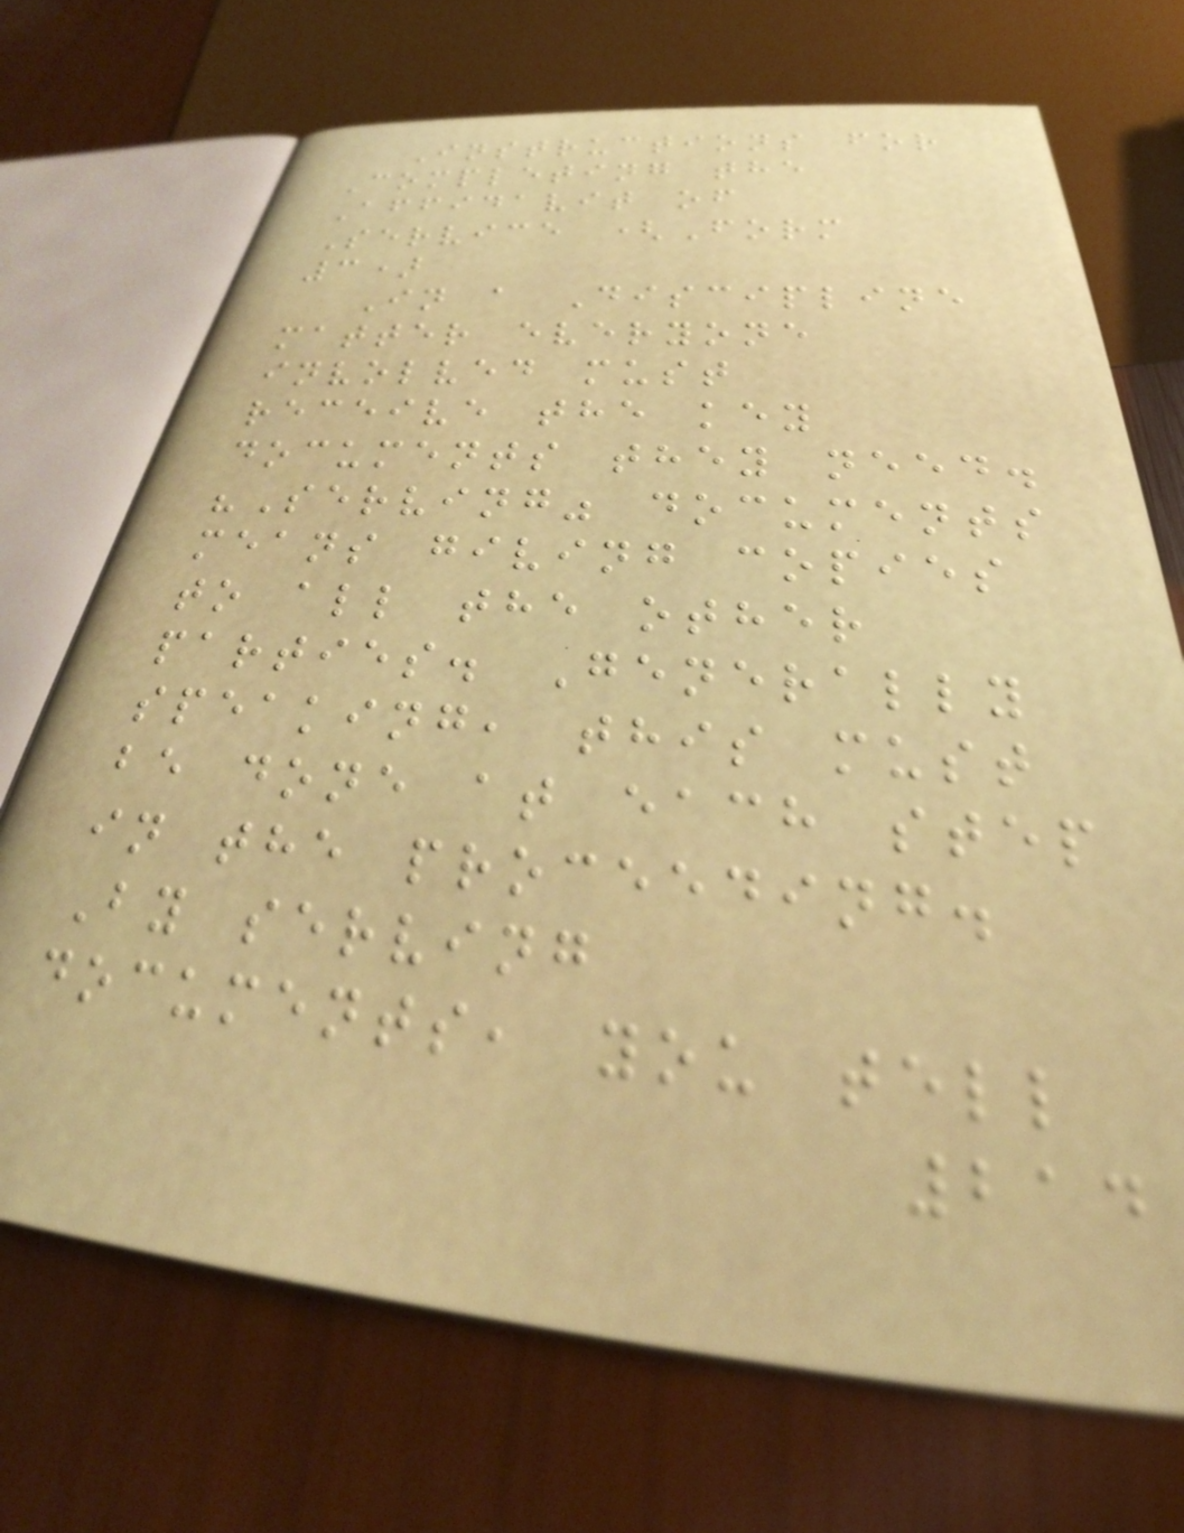Instructions for
Completing the
Affidavit of
Service (Form
3)
In a Discipline
matter everyone
involved must
receive the key
documents they need.
"Serving" documents
means giving copies
to all the other
parties. Generally
speaking, this must
be done at each step
in the proceeding.
By serving
documents, you tell
214
